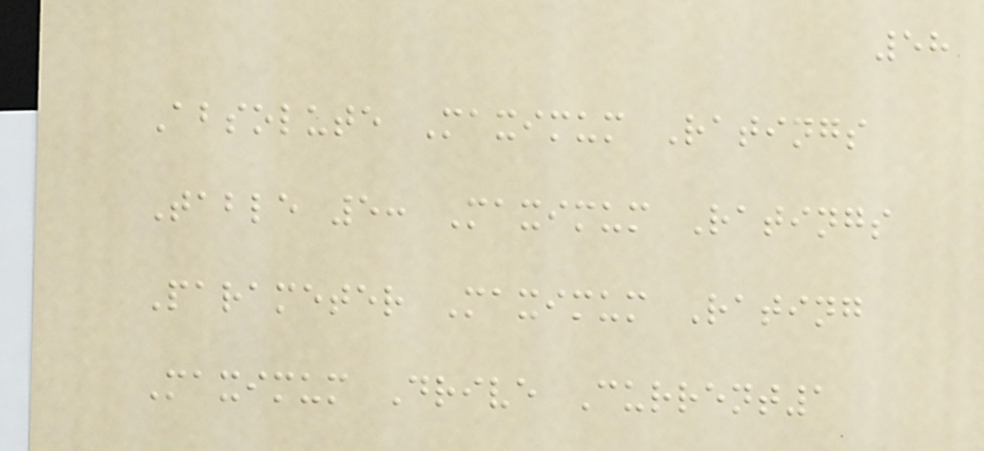58
Absolute Maximum Ratings
Table 5: Maximum Ratings
Parameter Maximum Rating
Maximum Drive Current1
